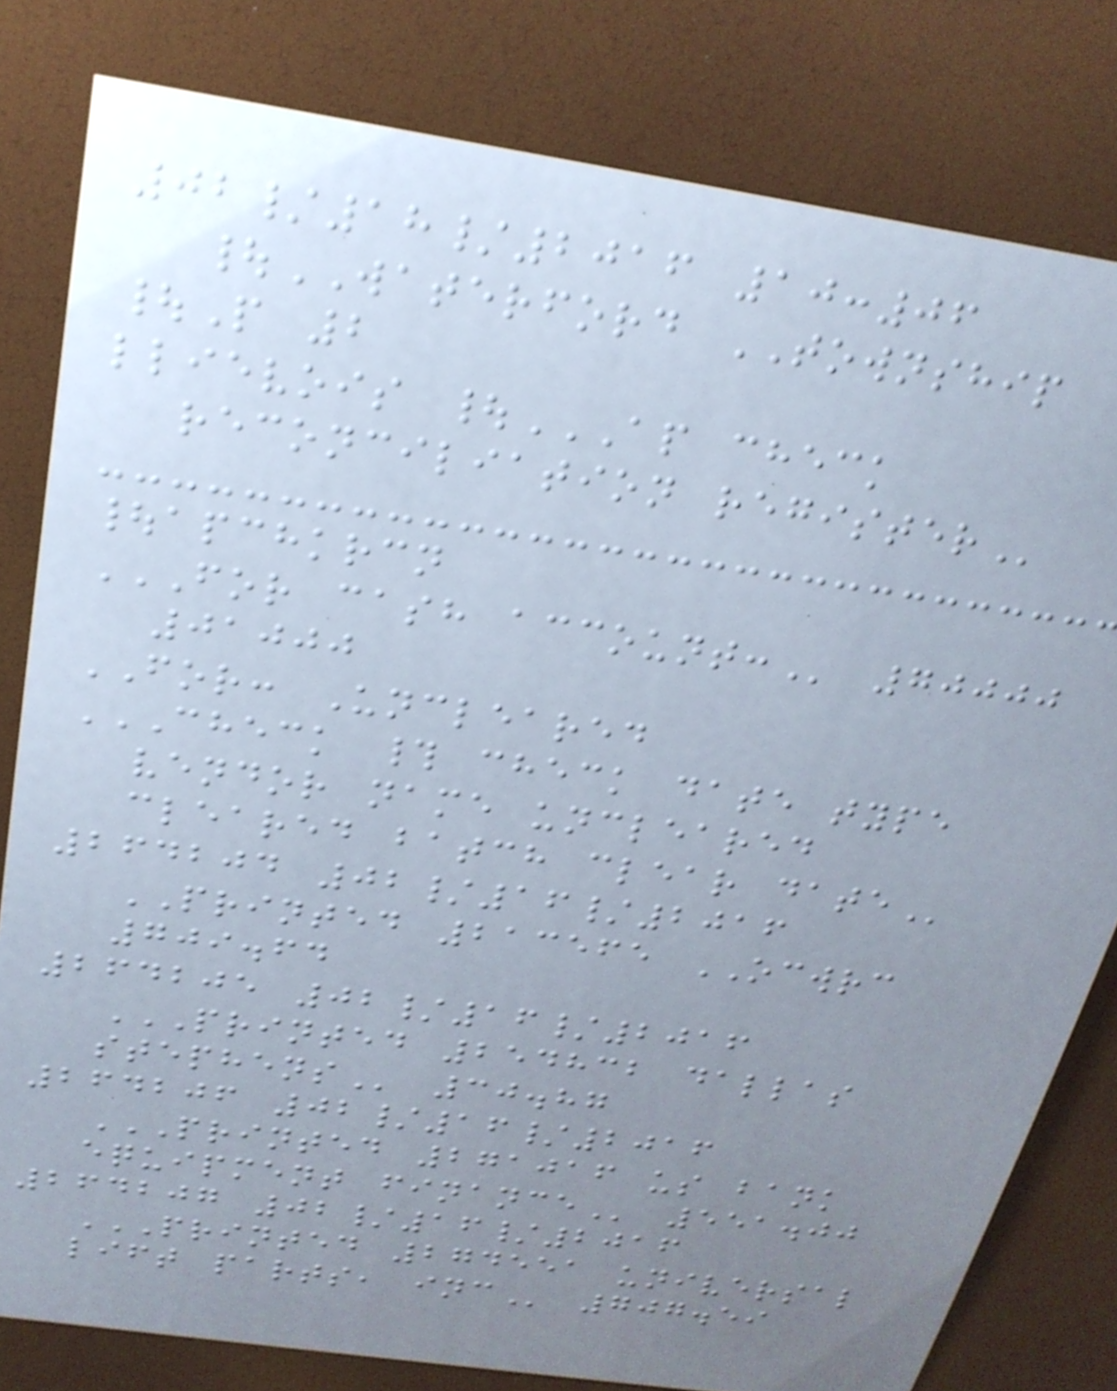02/18/2016 10:06
|WATERFORD TOWNSHIP
|P 2
llievois |AP CHECK
RECONCILIATION REGISTER
|apchkrcn
FOR CASH ACCOUNT: 70000
01000
FOR: Uncleared
CHECK # CHECK DATE TYPE
VENDOR NAME UNCLEARED
CLEARED BATCH CLEAR DATE
264204 02/16/2016
PRINTED 213565 OCWRC
709.64
264205 02/16/2016
PRINTED 254832 DALLAS
STEPHENS 30.87
264206 02/16/2016
PRINTED 271016 US BANK
EQUIPMENT FINANCE 551.00
264207 02/16/2016
PRINTED 274551 UNIVERSAL
LIFT PARTS, INC 707.59
